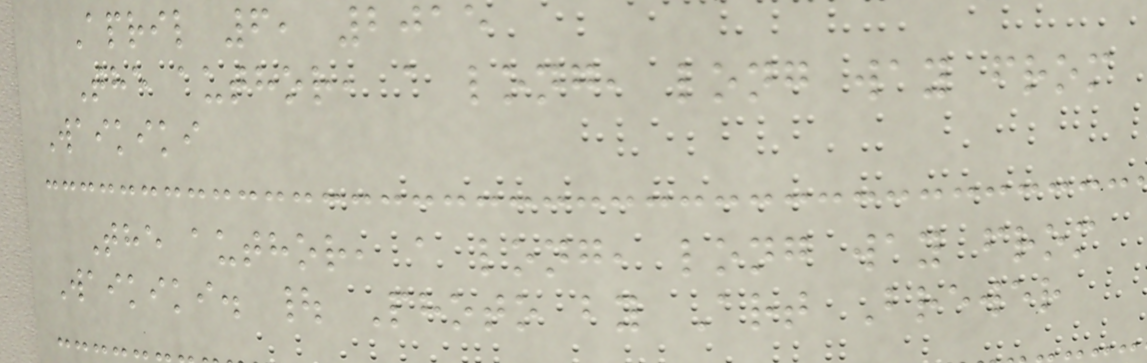April 6, 2015
The author, a long, long way from
Waikiki
The author, a long, long way from
Waikiki. | Photo by Art Brewer
